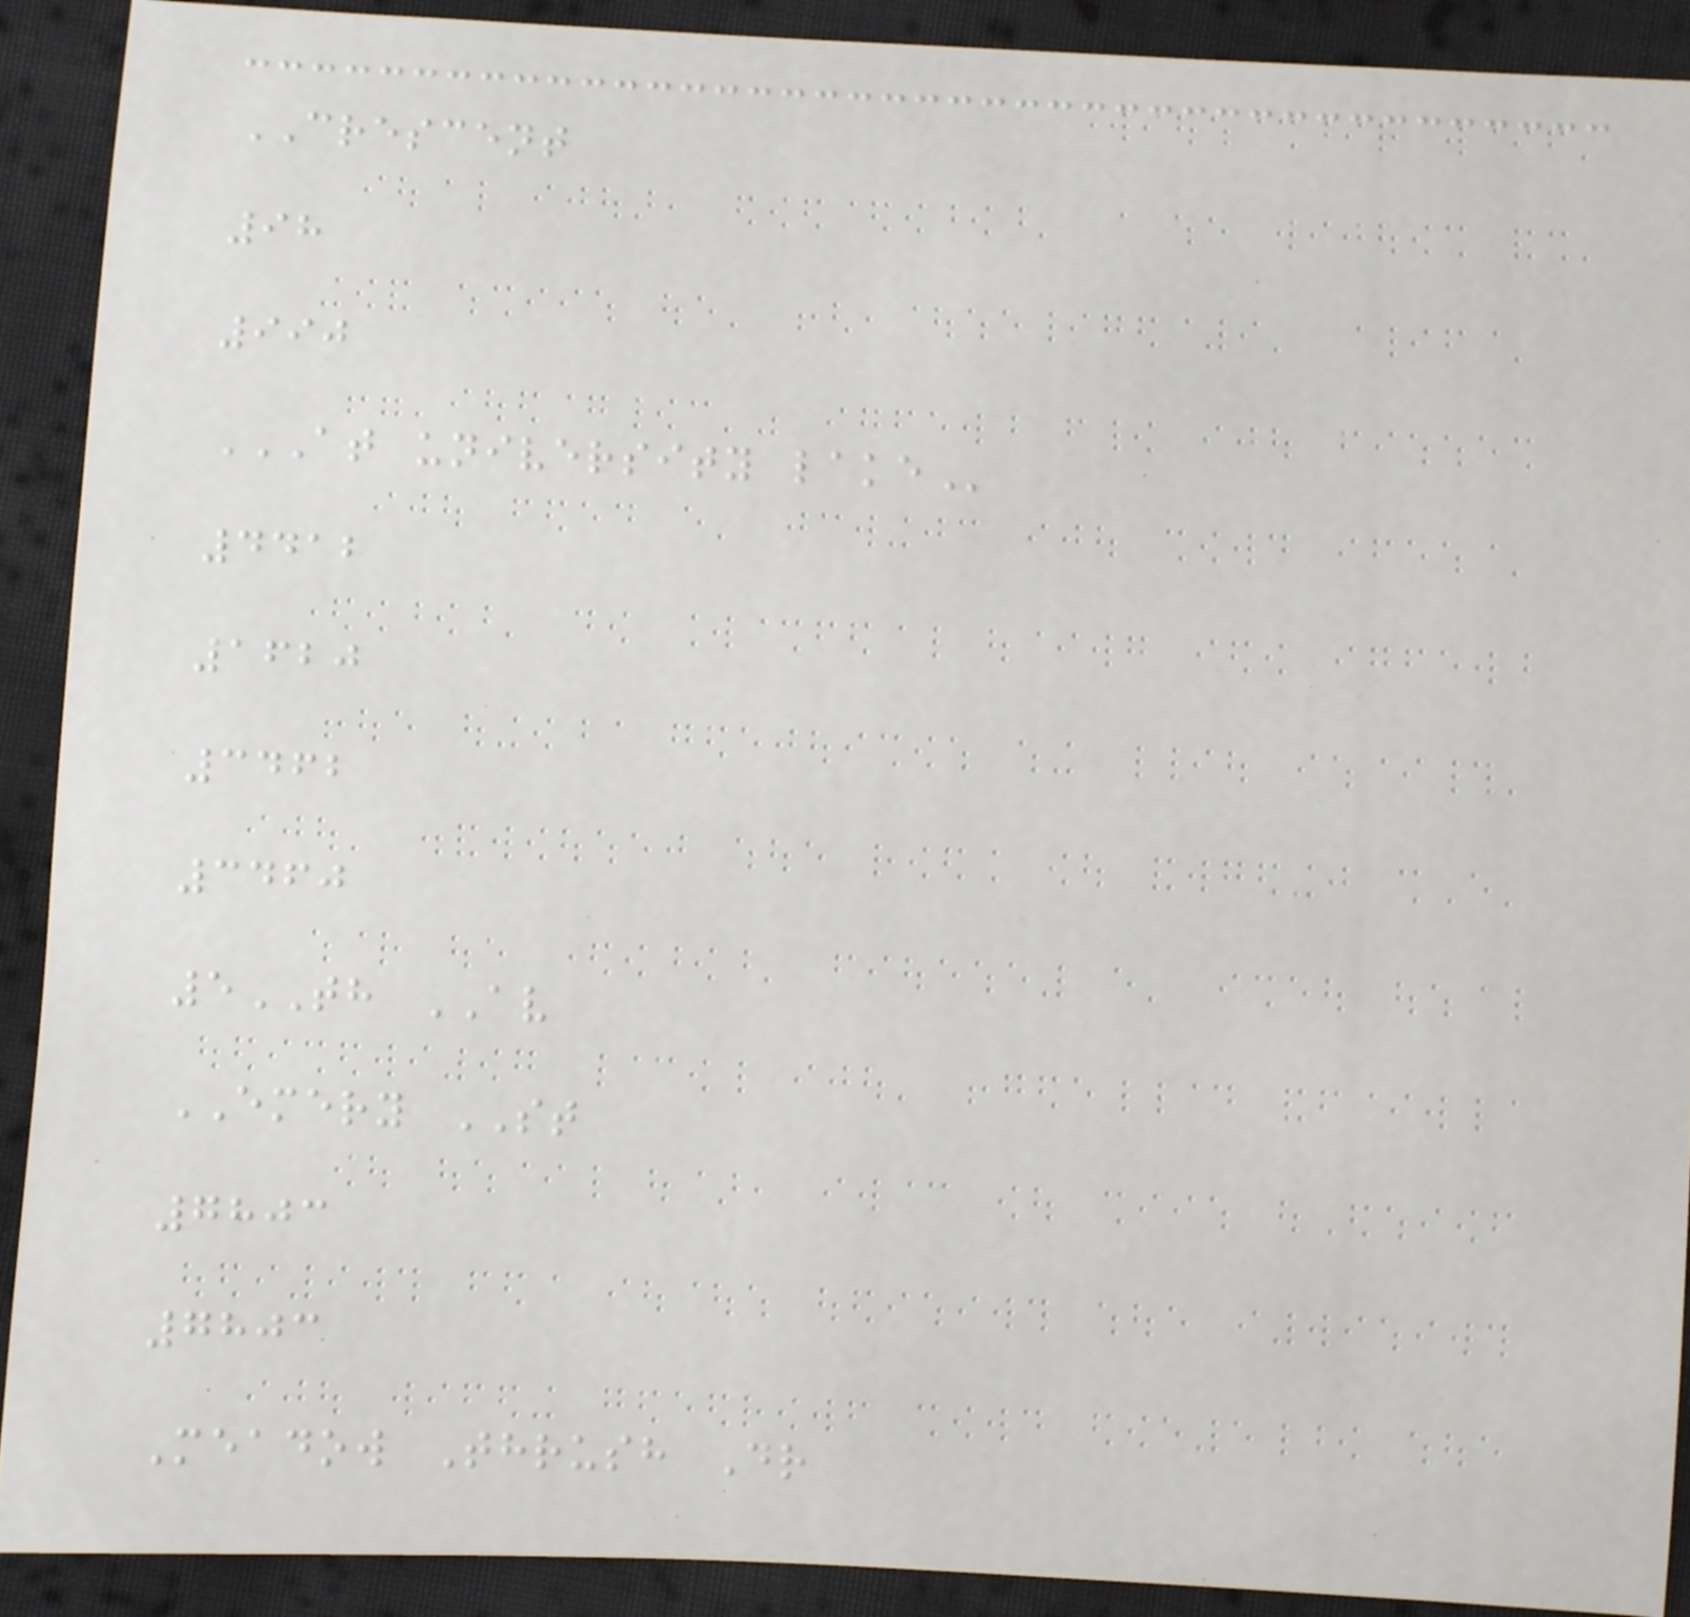CRESCENT
98
990
AT UNIVERSITY LAKE
4412
1620
3462
3460
5TH AV
EMERY ST
7803
7803
Meadow Thrush Dr
